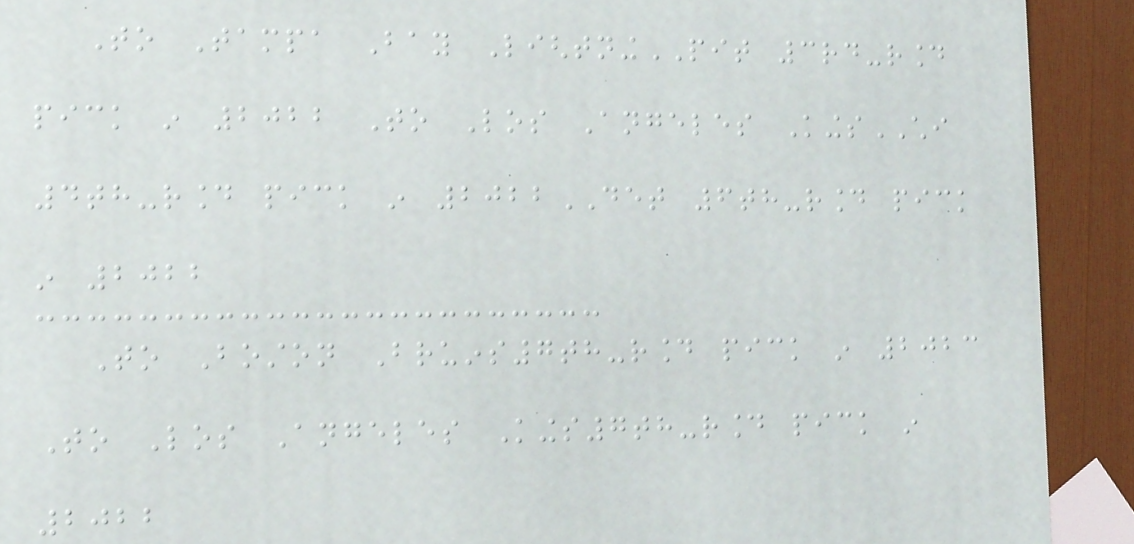To Tampa Bay LightningPIT 3rd-round
pick in 2022 To Los Angeles KingsCHI
4th-round pick in 2022DET 6th-round pick
in 2022
To Boston Bruins7th-round pick in 2023
To Los Angeles Kings7th-round pick in
2022
